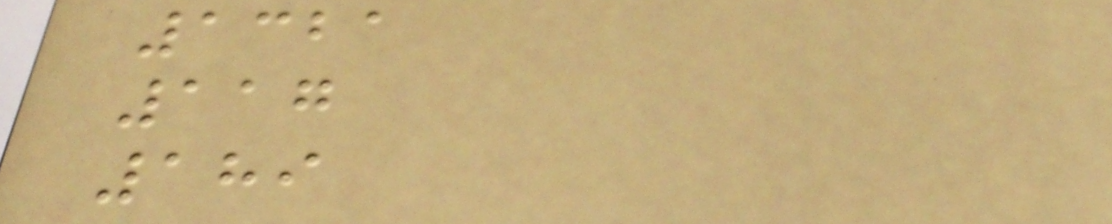1321
117
189
